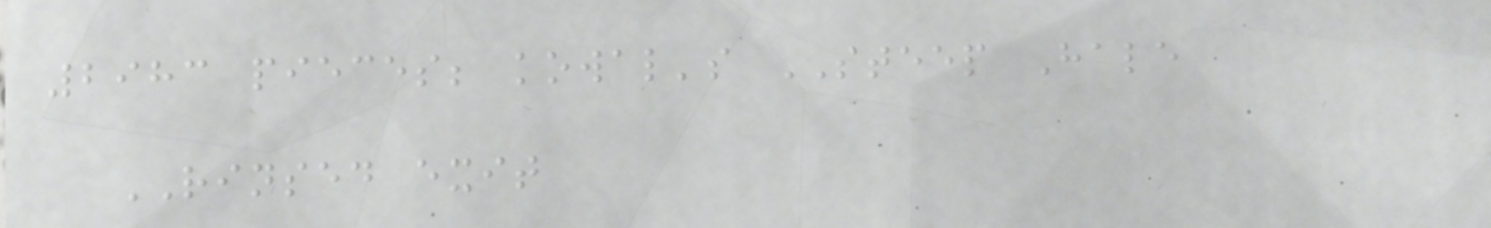2983 pieces; kowal's STEEP Hale
RINSED exit
